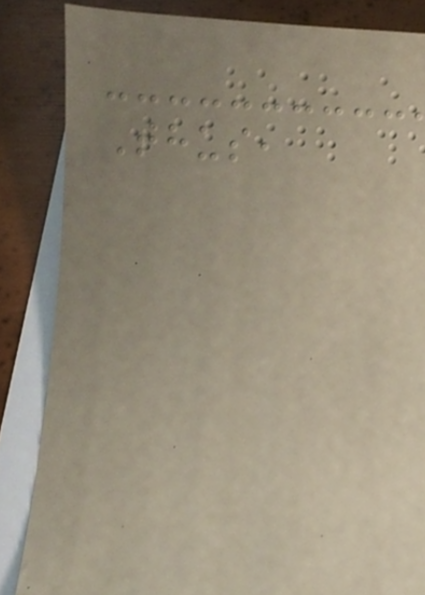Thus,
